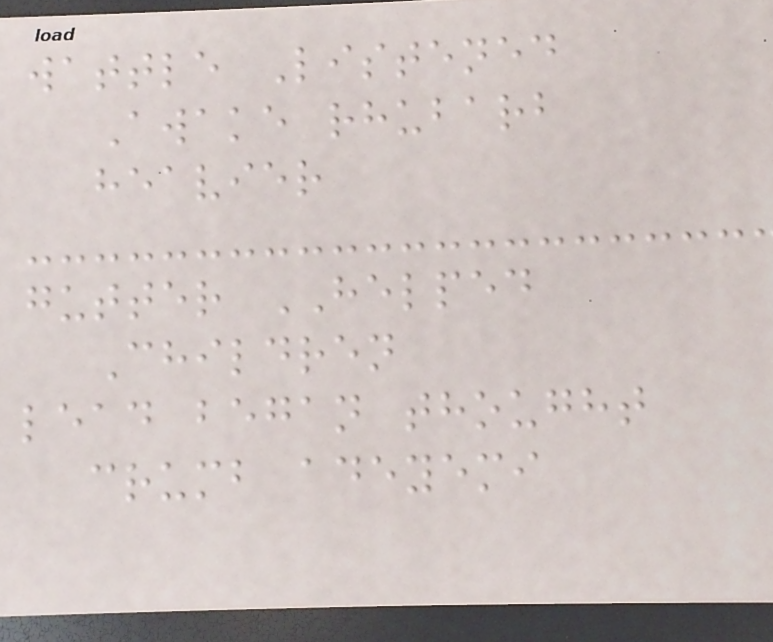wattle Listened
Awake rhubarb
heavier
gutter HELPED
Children
lead began thought
crumb adeyemi
